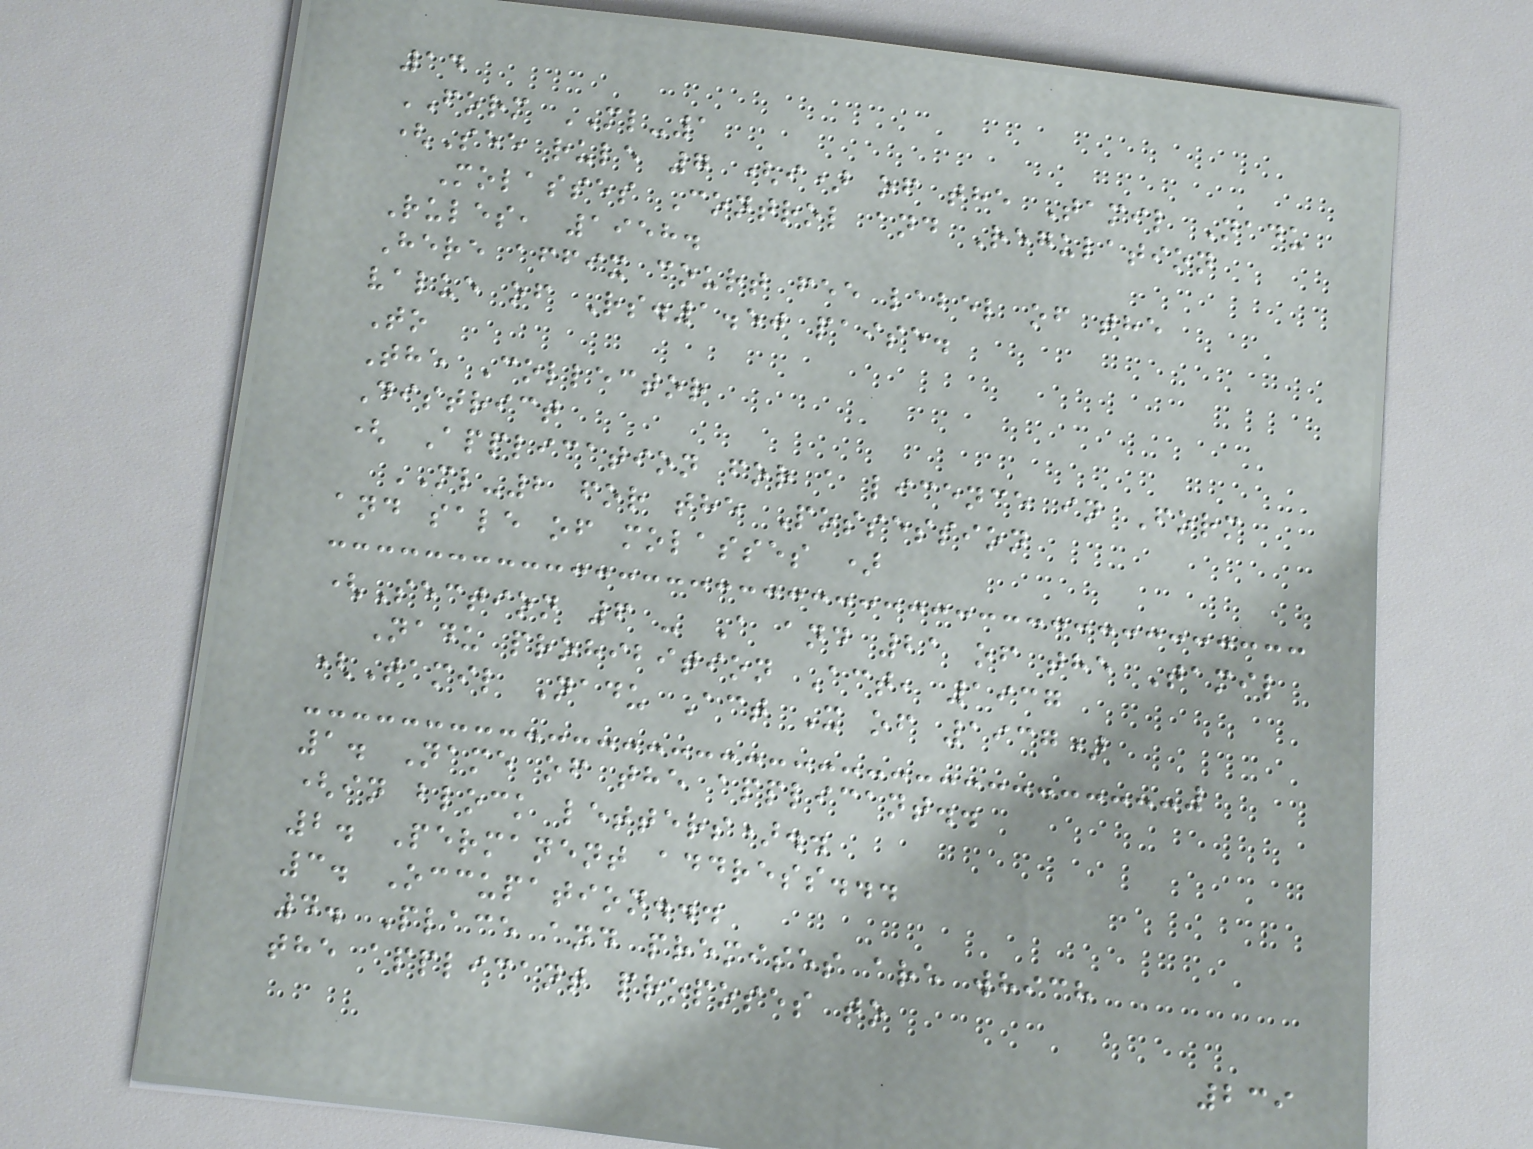14
FORM ML-1
(See rule 7 (i) of the Tamil Nadu
Molasses Control and Regulation
Rules, 1958.
Here affix court fee label of the
value of Rs.1.50 paise.
To
The Collector
District
( Application for a licence in Form
ML-2 for the Possession
and sale of molasses )
(Section 6 - A and 21 of the Tamil
Nadu prohibition Act, 1937
(Tamil Nadu Act X of 1937)
1. Name of the applicant..
(in block letters)..
2. Permanent address...
3. Occupation...
4. Place and premises are which
the applicant proposes to
239
